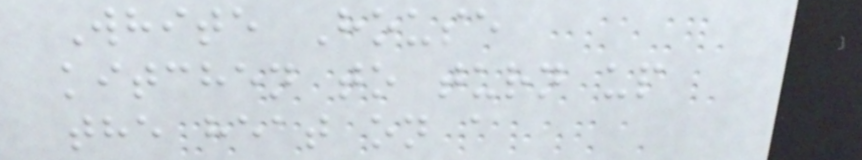White House
kitchen to turn up
the heat on a
